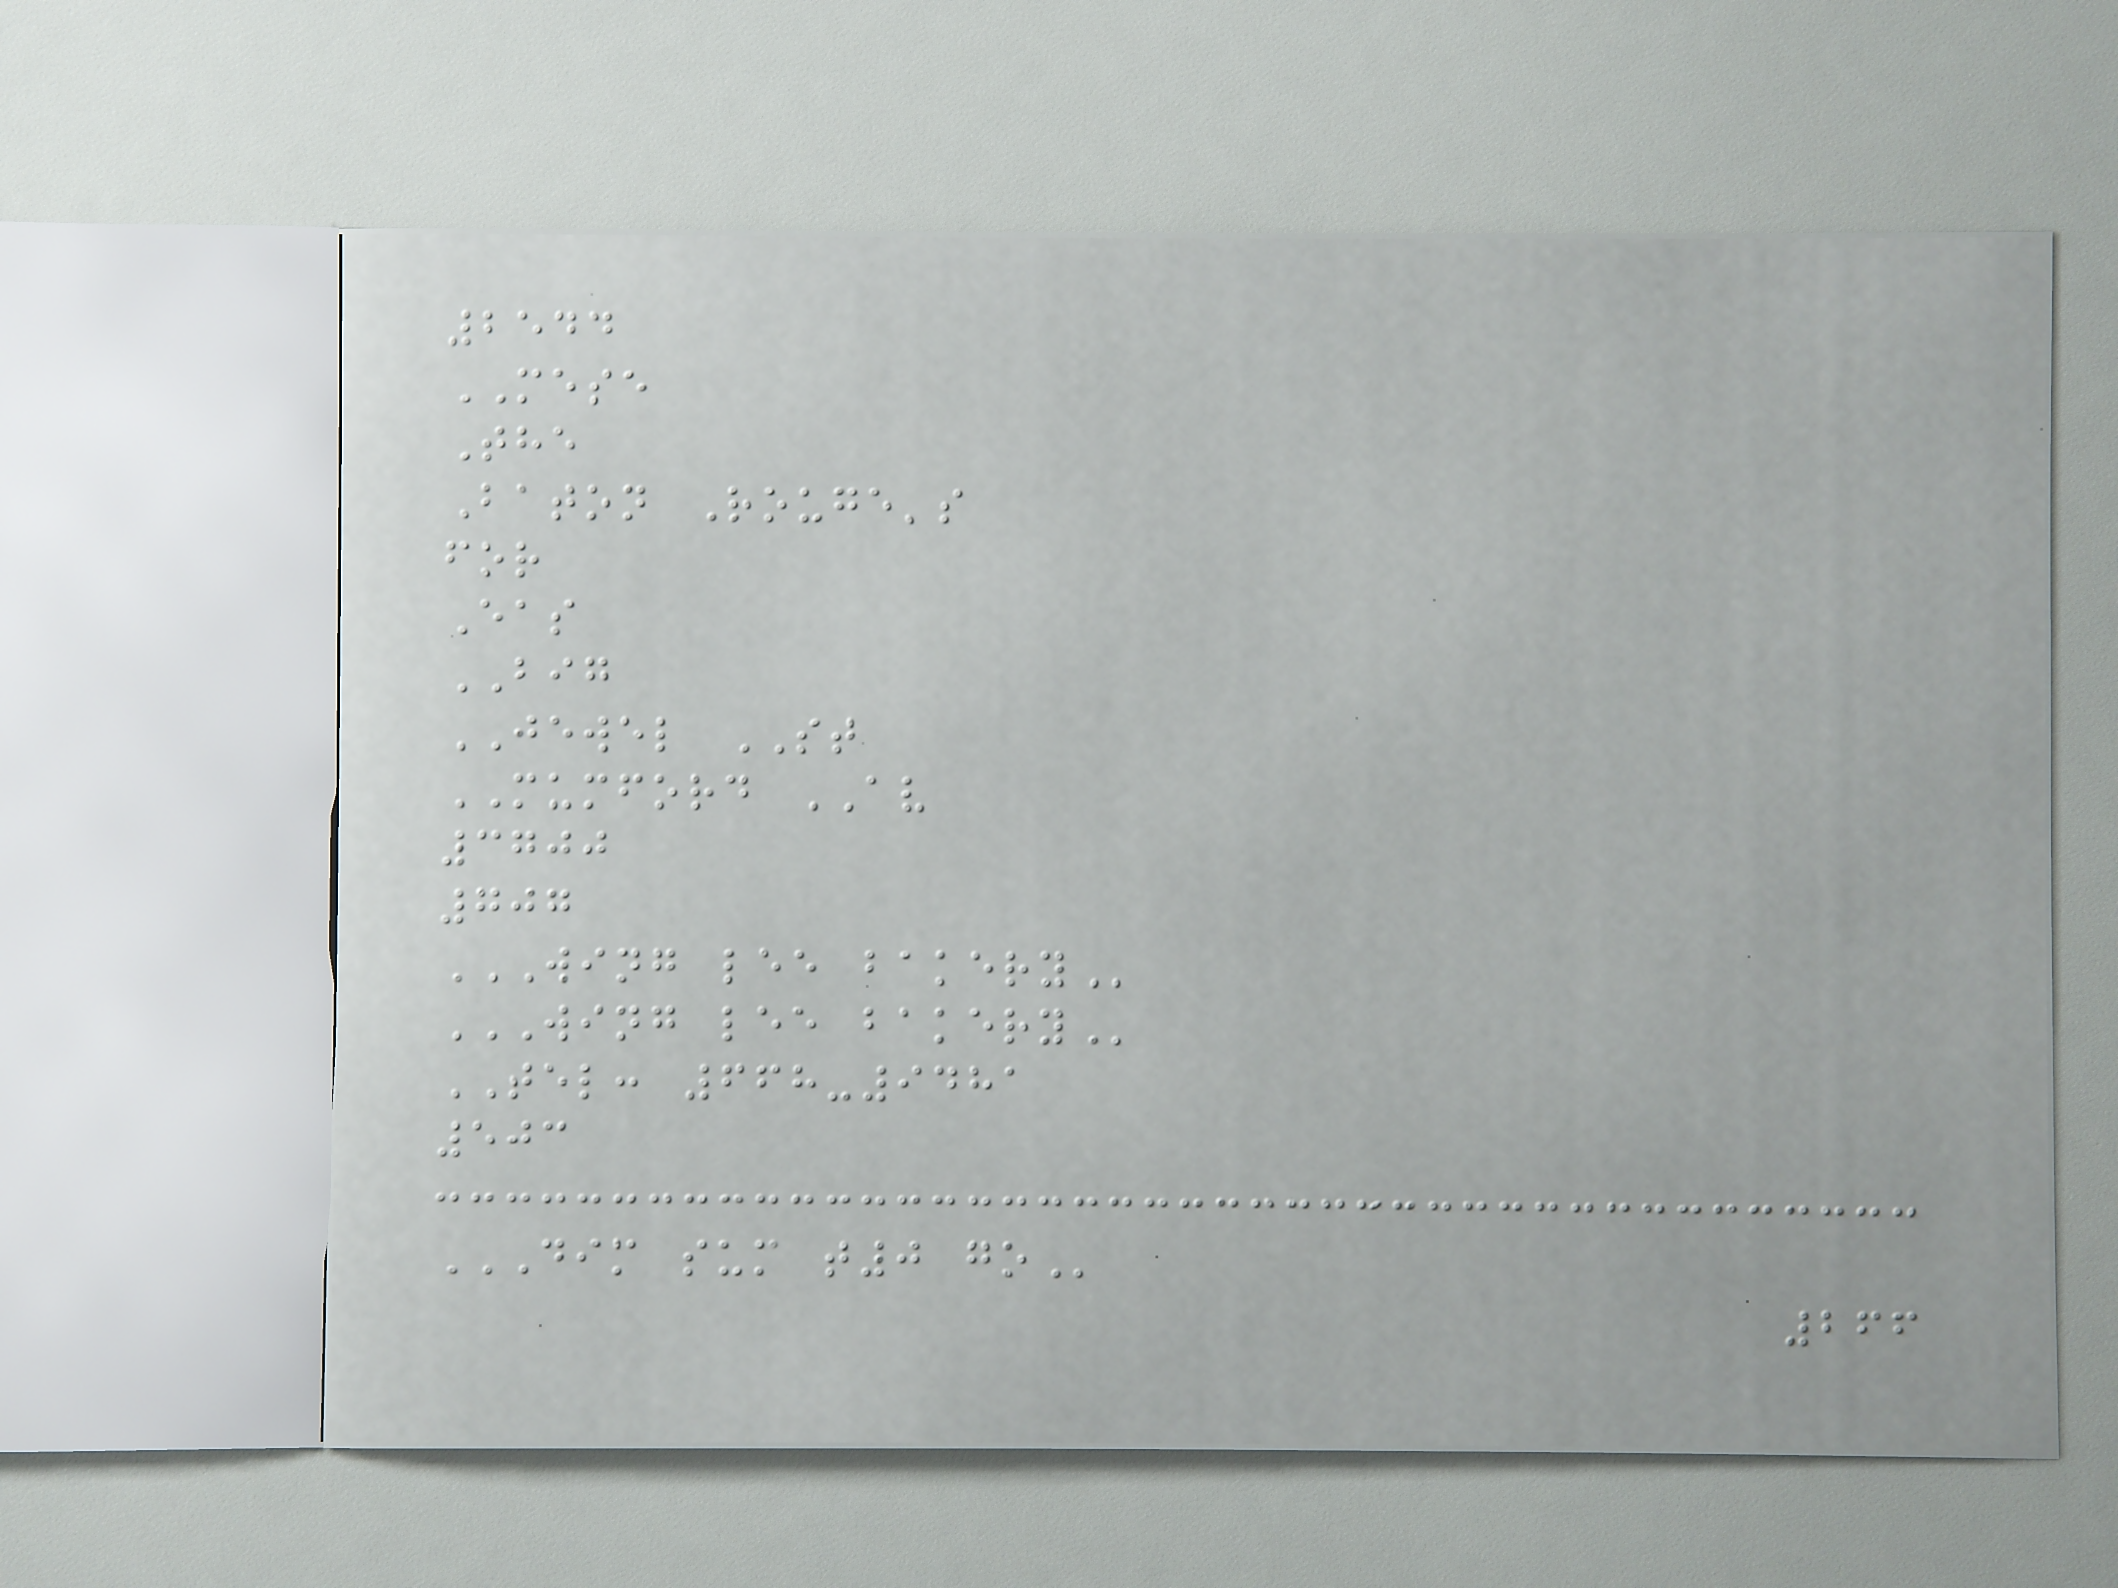2544
MESE
The
Baton Rouge's
for
Eas
BIG
JEWEL ST
MUMFORD AV
3700
707
WING LEE BAKERY
WING LEE BAKERY
TEL: 668-9481
503
DIM SUM T0 GO
266
